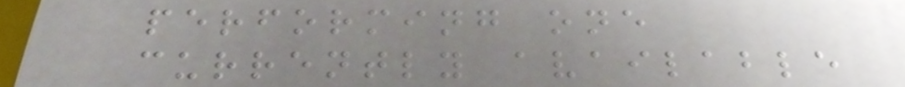performing one
currently available
